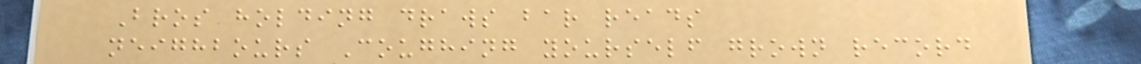Bros holding draws bar reads
neighbours Coughing yourself grown record
